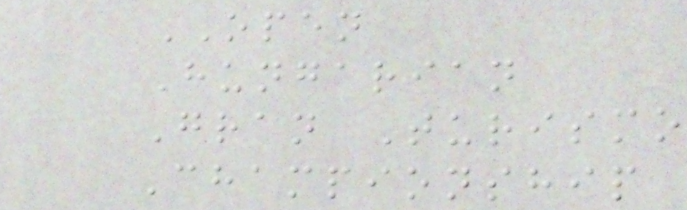OPEN
Hungarian
Gran Turismo
Championship
